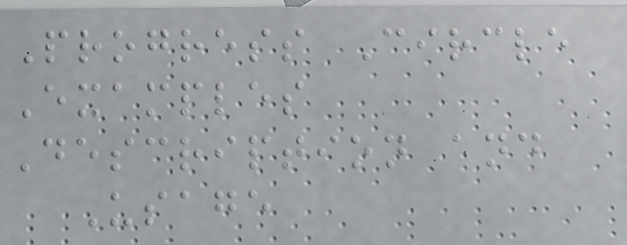Progress Circle
Examples
Description and
Usage
